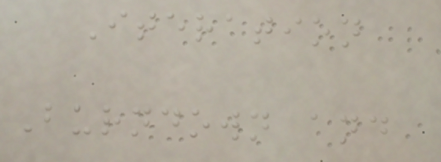Iteration
Burndown and
